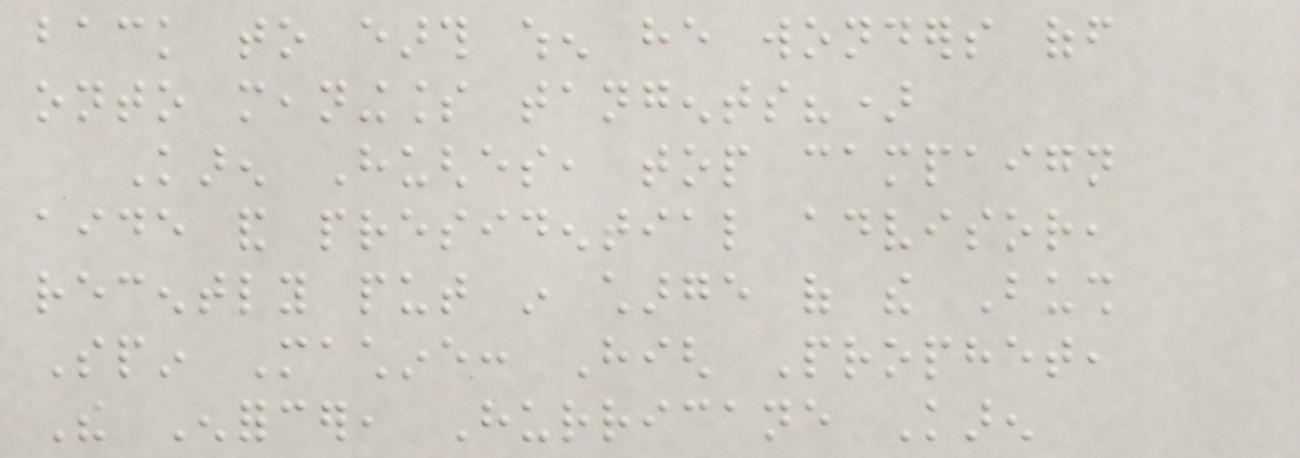back to earth when he wonders off
onto meaningless tangents?)
Karen Hughes, top campaign
aide and presidential advisor,
recently put in charge of the Bush
Spin Machine: High Prophet,
The Enforcer, Hurricane Karen
